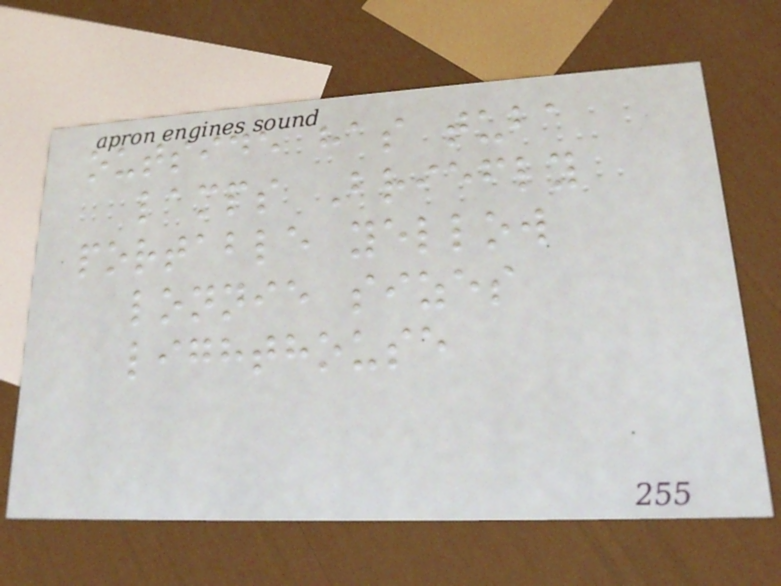outside has tuba
lamps Briefly
portable yellow
lonnie sizes
lighthouse
